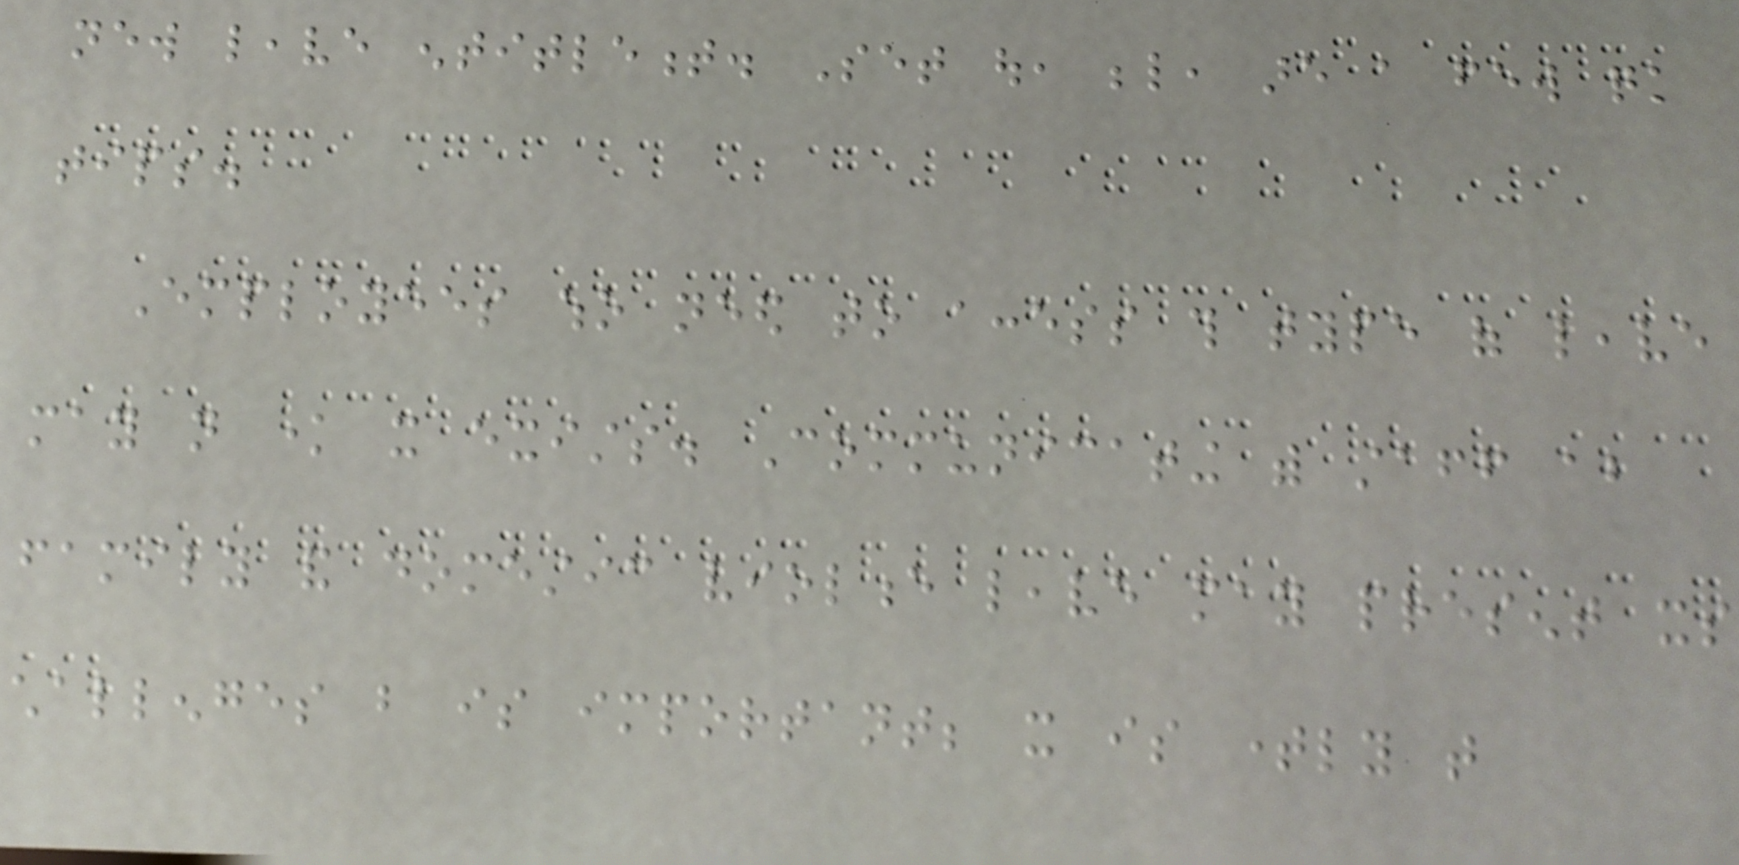new leave entitlement. Set out, below, are a few quick
tips.
Employees who need to access this type of leave
may not know it exists. Communicating with staff about
family and domestic violence leave may present its
challenges but is important; it is timely that
